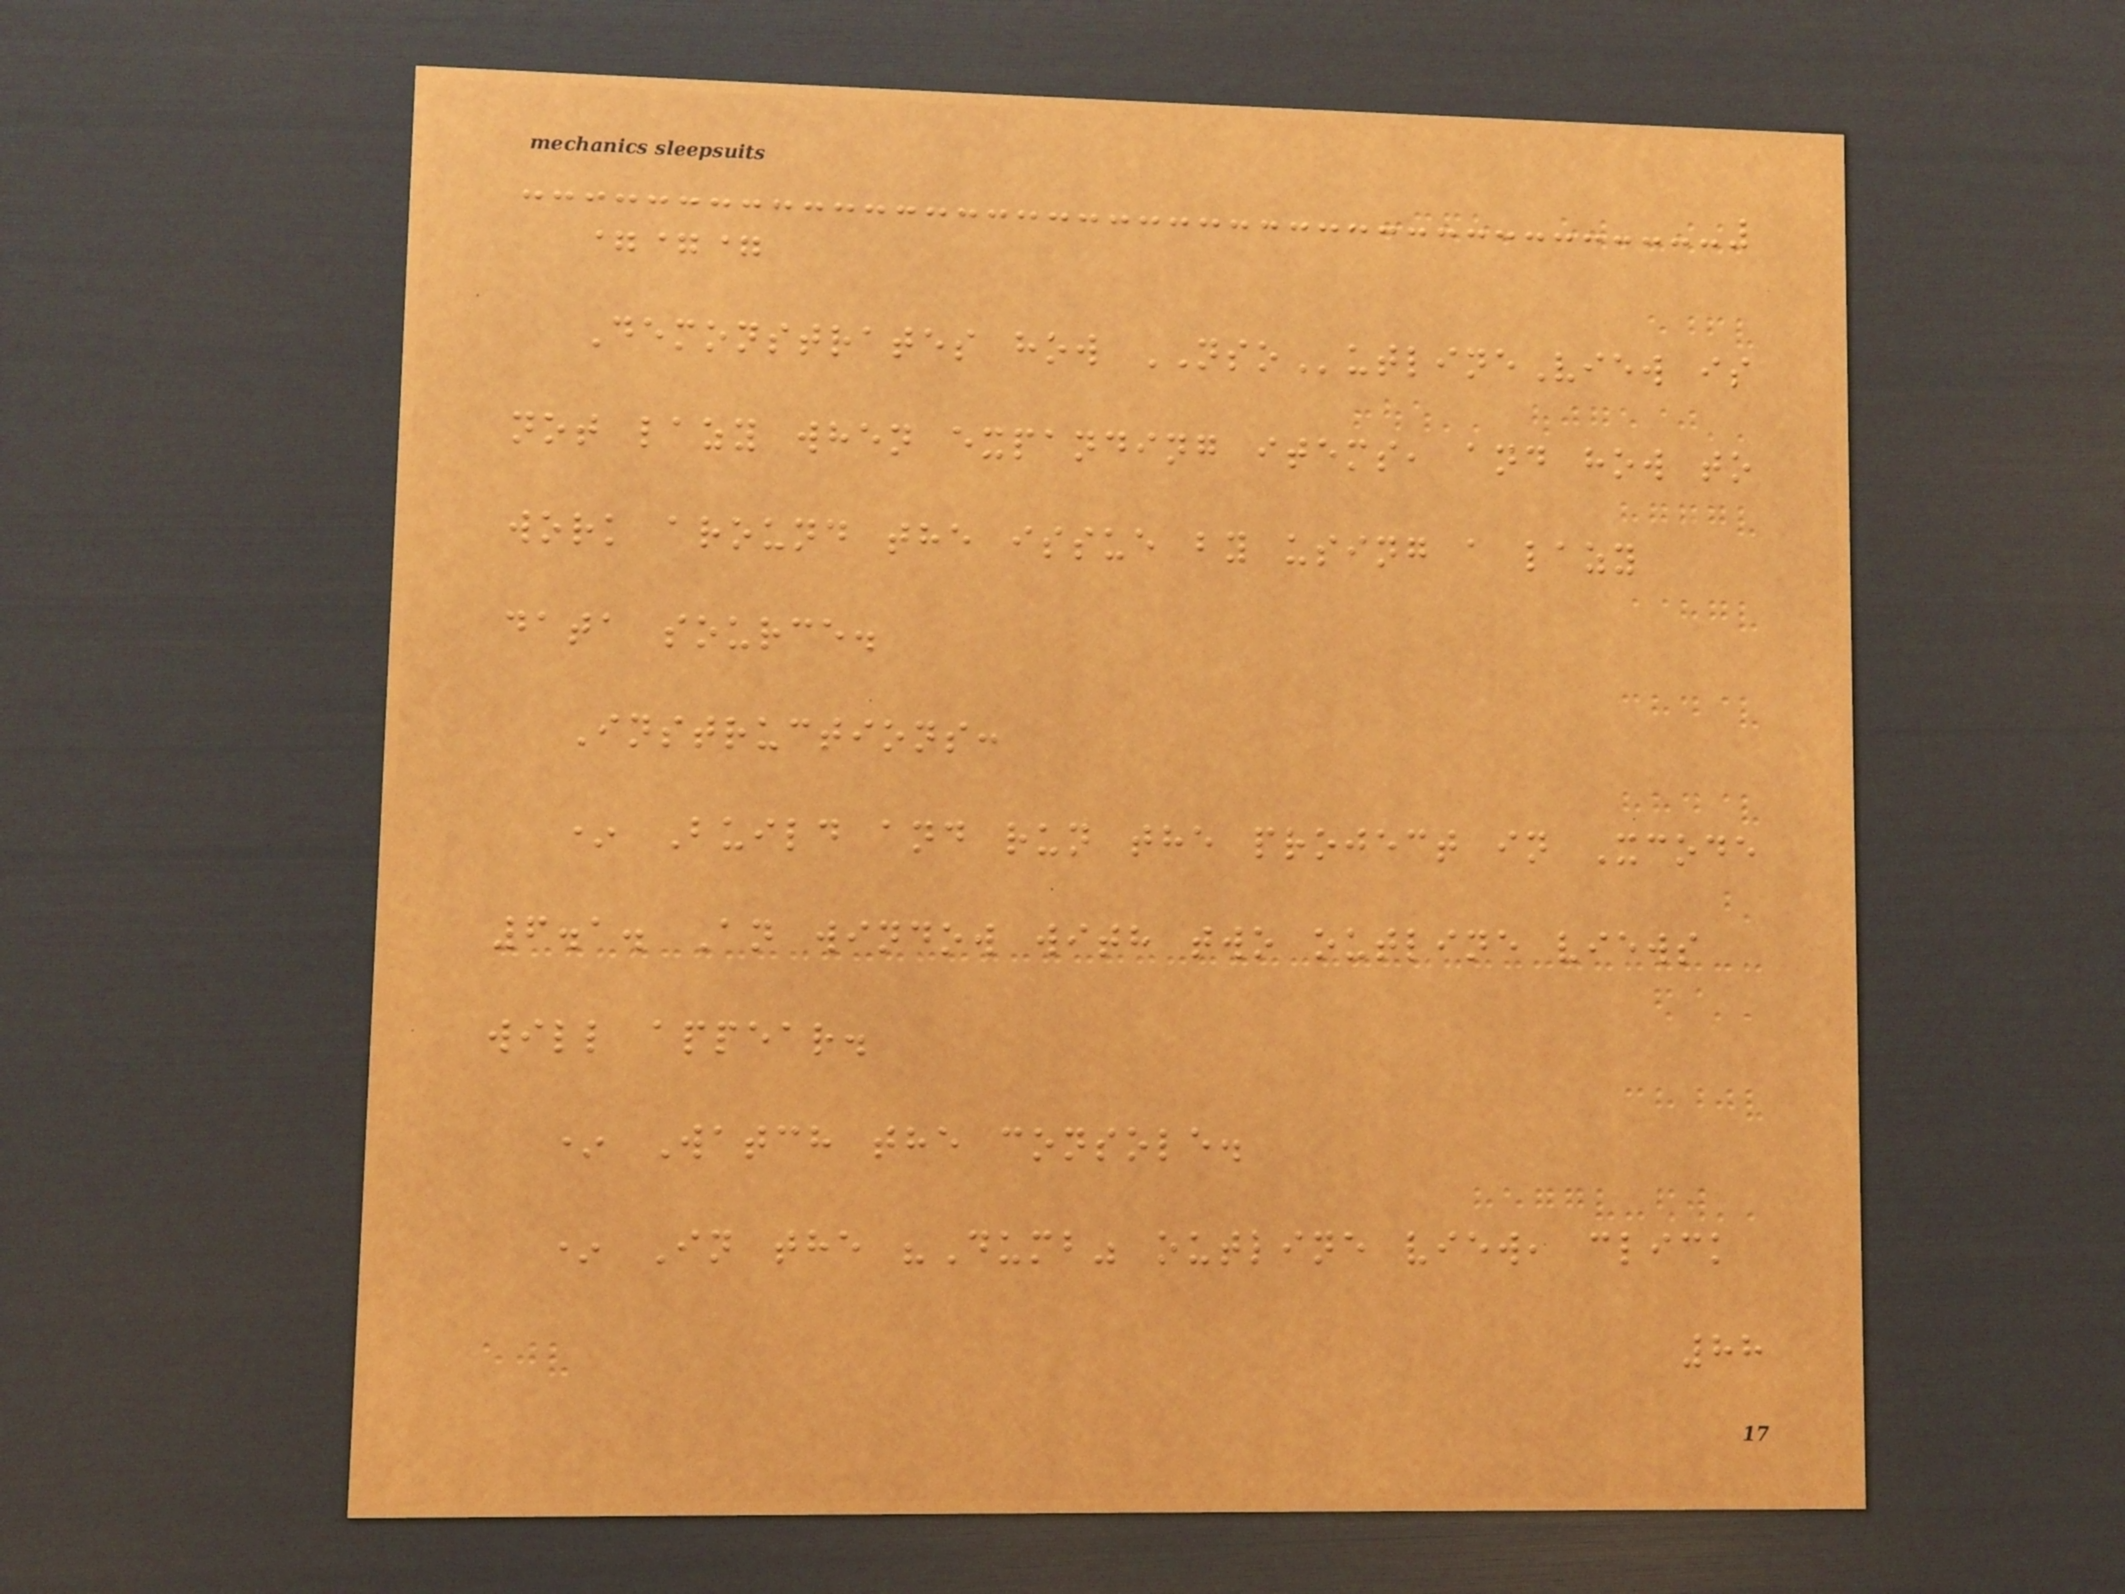===
Demonstrates how NSOutlineView is
not lazy when expanding items, and how to
work around the issue by using a lazy
data source.
Instructions:
* Build and run the project in Xcode
6.1. An window with two outline views
will appear.
* Watch the console.
* In the "Dumb" outline view, click
88
